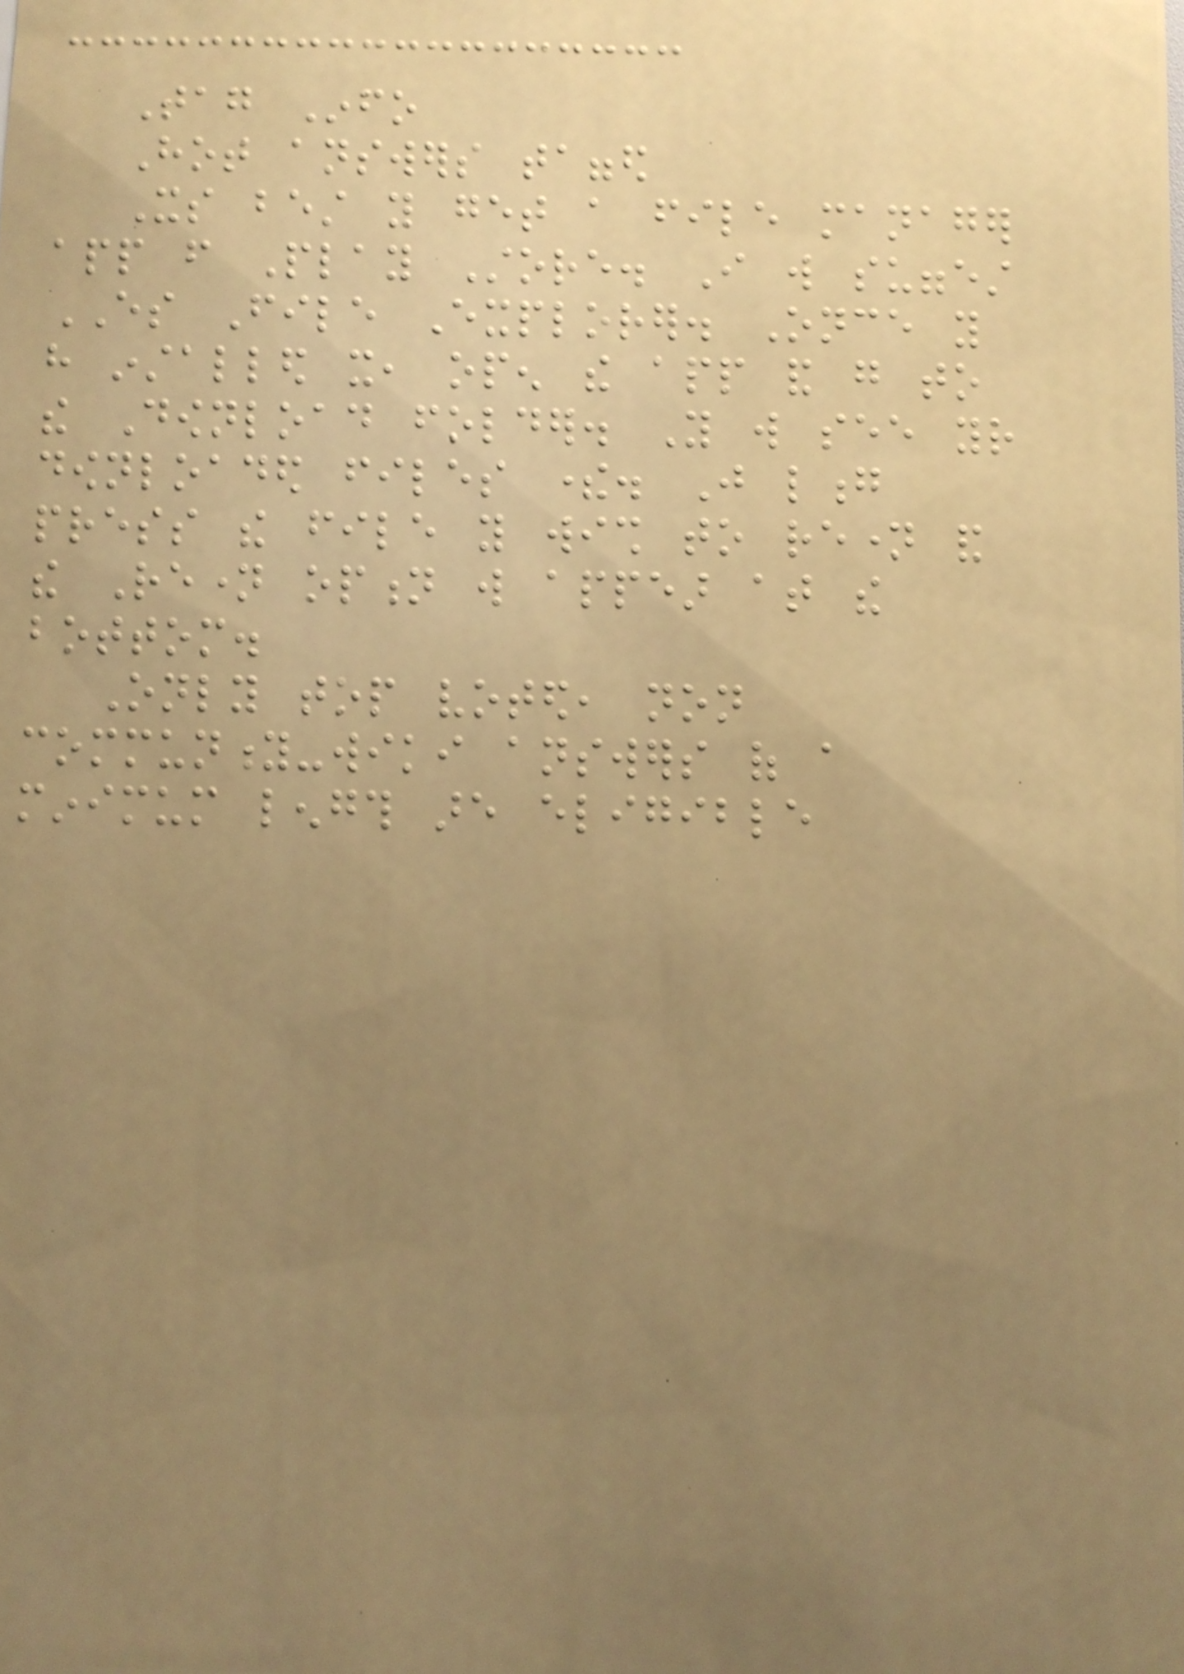Tag Info
Hot answers tagged
Its best you get a file manager
app from Play Store. I will suggest
ES File Explorer. Once you
have installed it, open the app and go to
the Download folder. You will see your
downloaded files there. Just long
press the file you wish to rename and
the Rename option will appear at the
bottom.
Only top voted, non
community-wiki answers of a
minimum length are eligible
